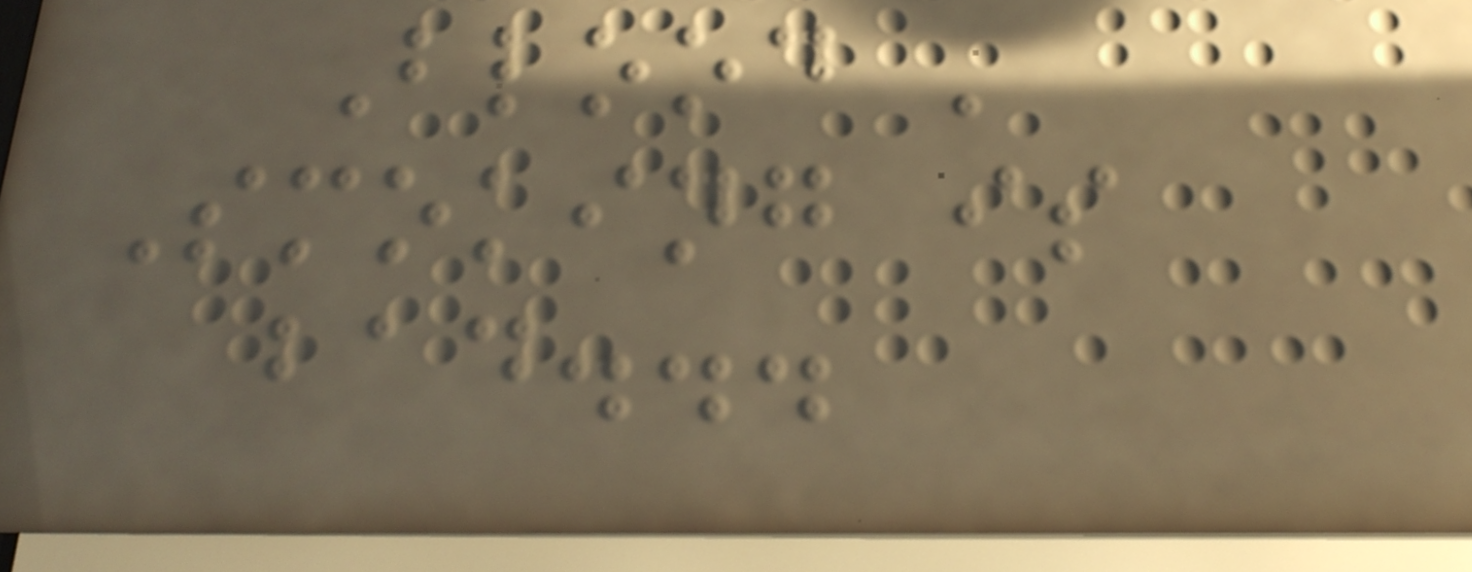Blood '
Smoking is
bad...
